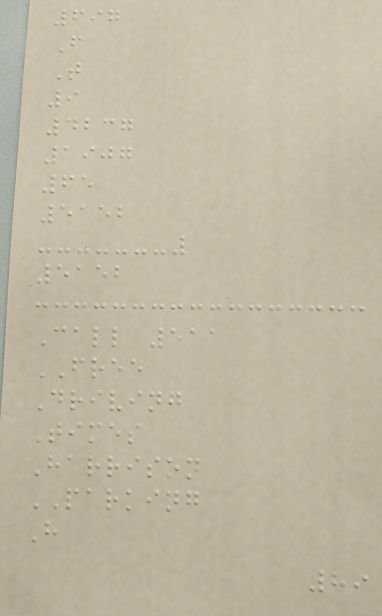697
F
T
9
4237
1907
65
5152
5152
Call 511
FREE
Driving
Times
Harrison
PARKING
H
89
